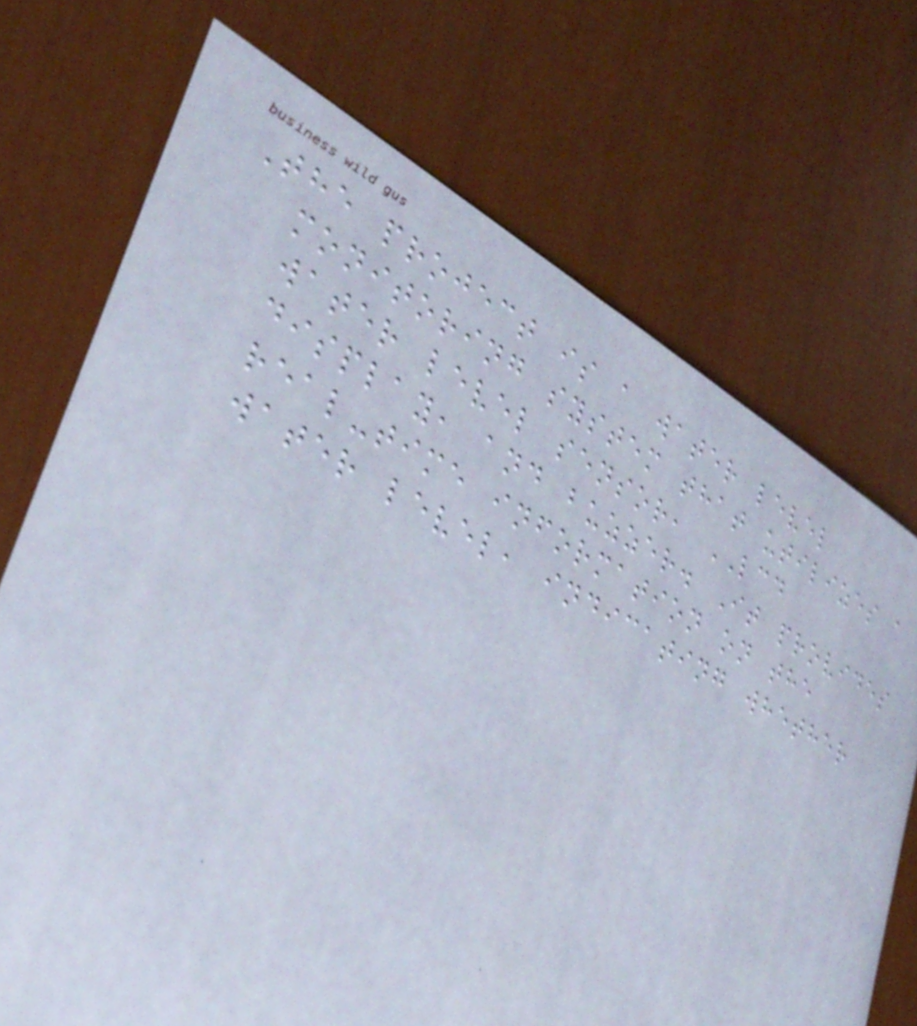The project is a water level
monitoring system that utilizes a
water level sensor, LCD
display, and buzzer. It provides
real-time information on the
water level, indicating whether
